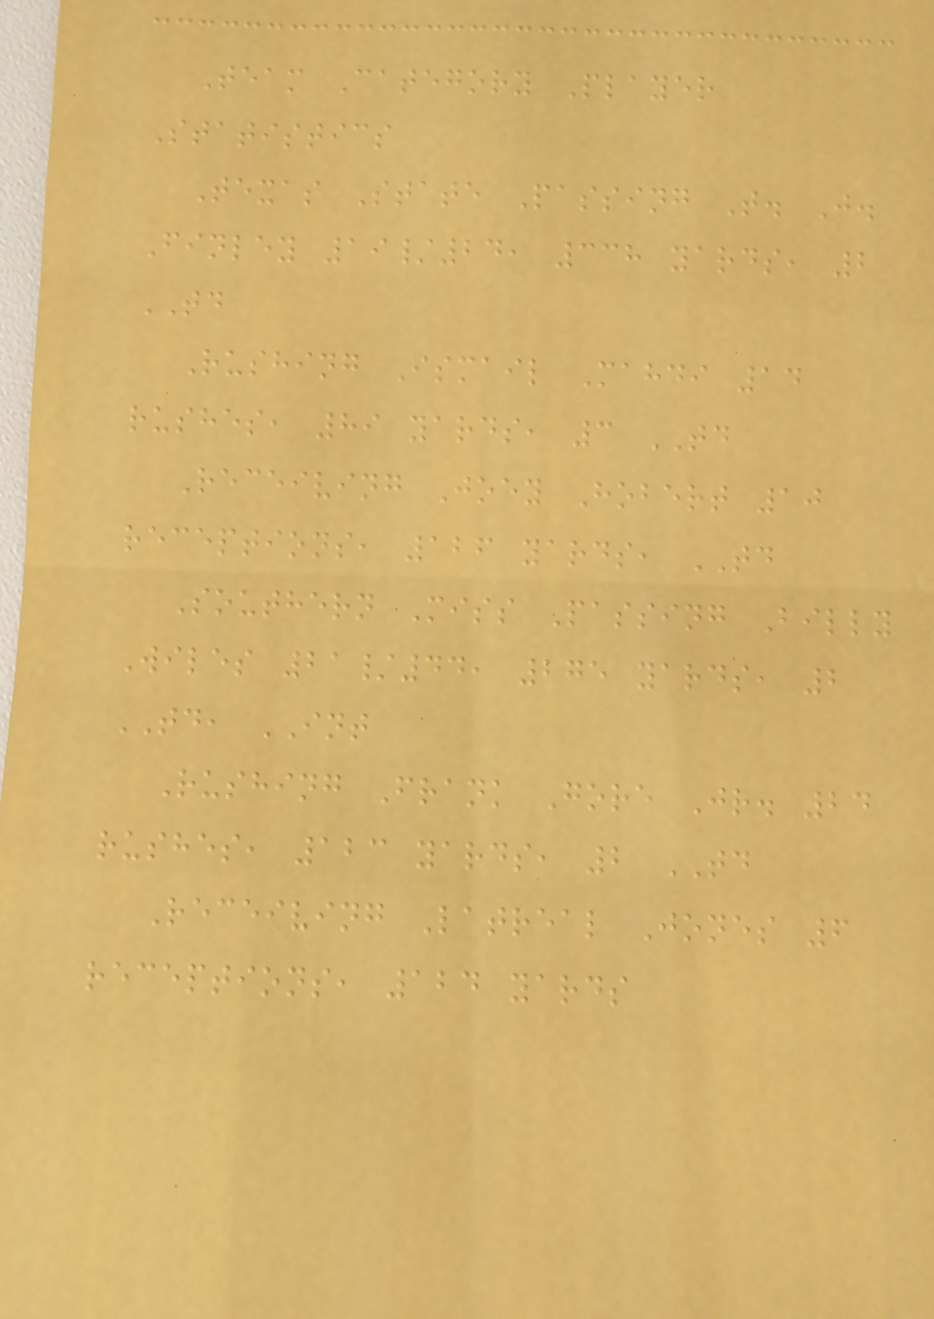Team Category Player
Statistics
Texas State Passing T. J.
Finley 19/24, 338 yards, 2
TD
Rushing Ismail Mahdi 14
rushes, 89 yards, 3 TD
Receiving Joey Hobert 10
receptions, 126 yards, TD
Southern Miss Passing Billy
Wiles 21/44, 275 yards, 2
TD, INT
Rushing Frank Gore Jr. 24
rushes, 123 yards, 2 TD
Receiving Latreal Jones 6
receptions, 124 yards
